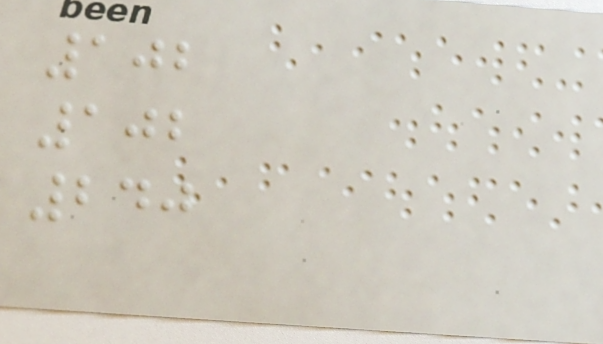102
102
240
